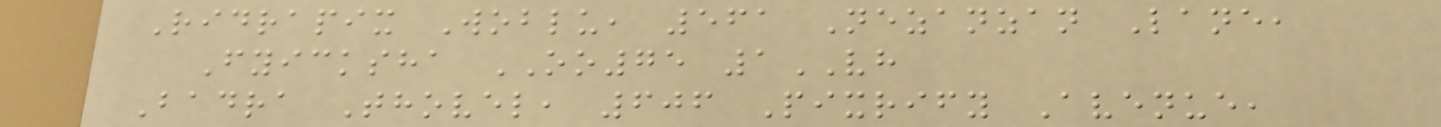Ridrapix Woblu, 561 Nezanzan Lane,
Fyicksha OO75 1VH
Badra Thovel, 606 Pixrify Avenue,
